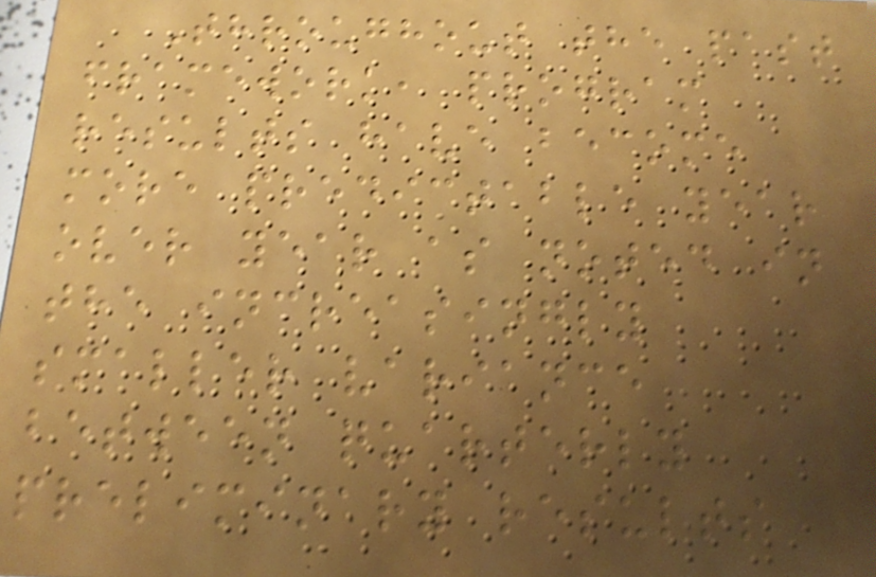Throughout the past
framework, program
results have become
more predictable year
over year as noted in
the increasingly
smaller variance
between quarterly
preliminary results
